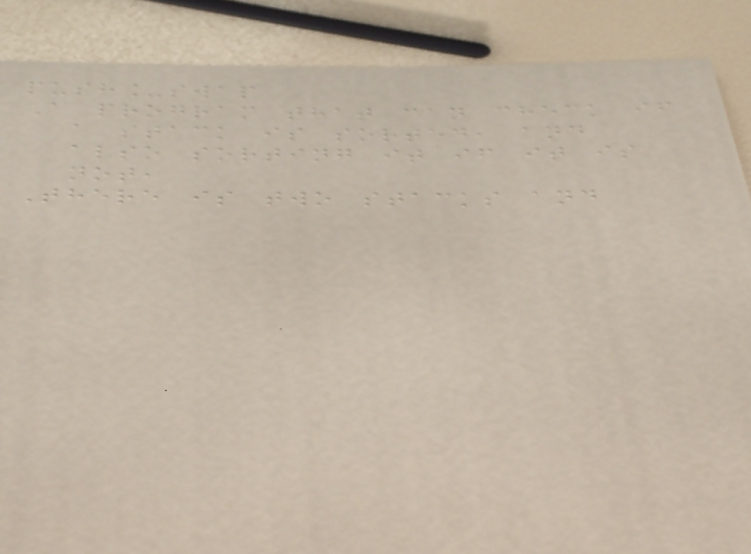push_swap
A program that can check if
a stack is sorted, and
also sorting it if it is
not,
There is two stacks and
